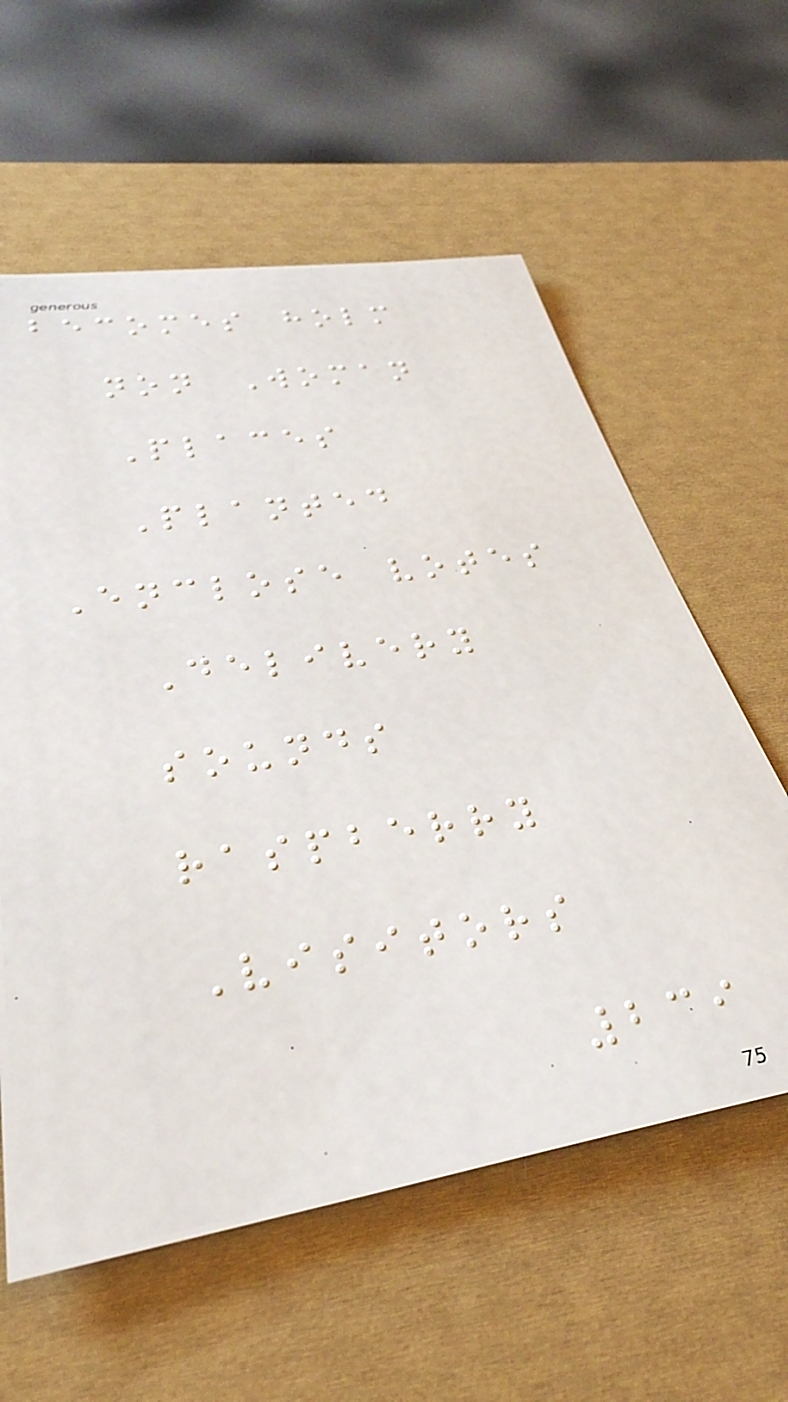becomes holm
non Woman
Places
Planted
Enclose votes
Delivery
sounds
raspberry
Visitors
239
